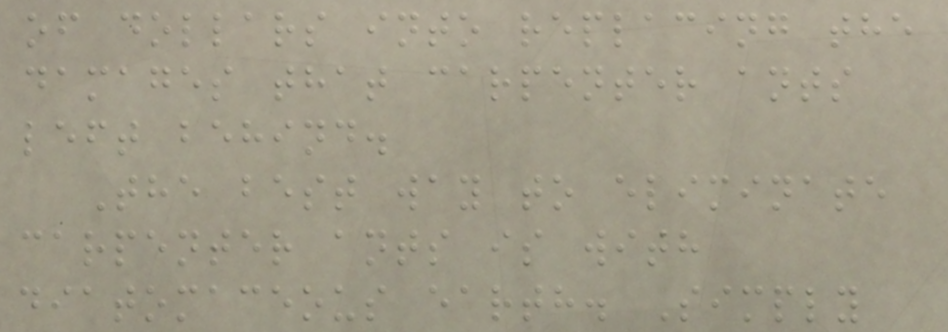of dollars into replacing the
damages that carpenter ants
left behind.
The best way to eliminate
carpenter ants is with
diatomaceous earth. Simply
